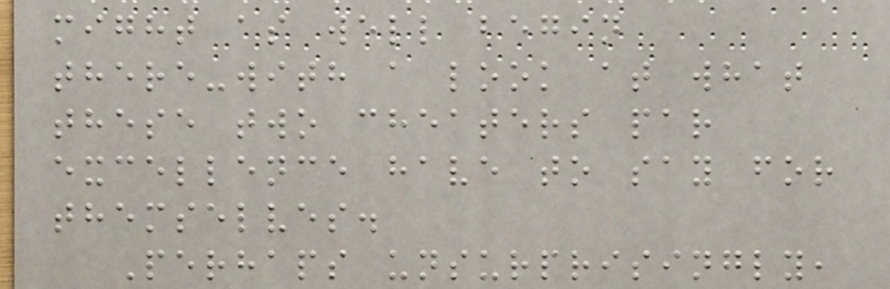might as well begin
there-with a look at what
these two cheaters par
excellence have to say for
themselves.
Perhaps unsurprisingly,
